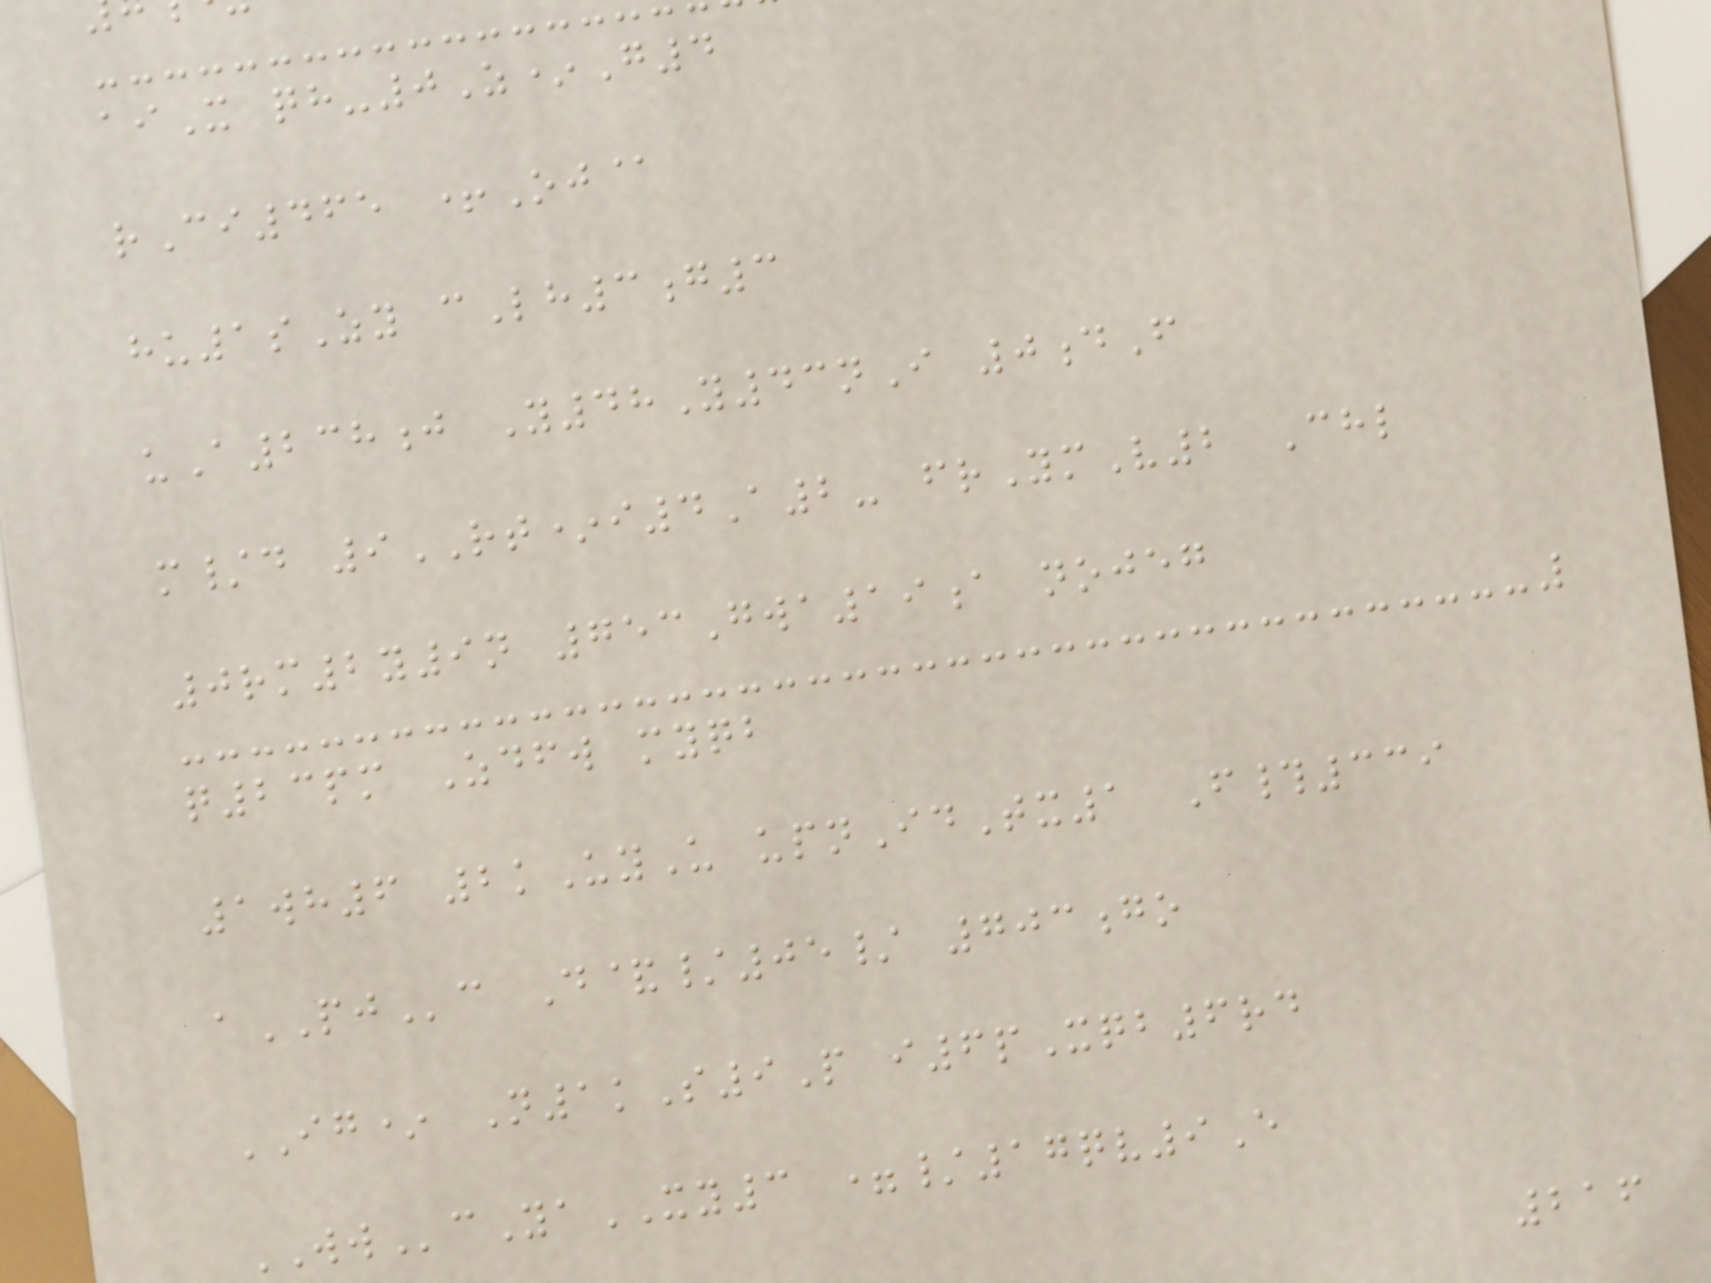aiX qh-0Z*G4
rCi465 +Oj@
hu1sZy cLh3g3
uA238j Y48Y43nI 0dF
m/d 9RT*i4A2- frYmV2 Chl
0rm2y9n 753Gwa19a nojeg
q23pm Zdfw myqb
1wh6 2kUyU upnIdTx1 F#339
aPJc D&/05/ 703go
IG* N1kS9P i6pXqb6rd
WWcYaXY3 =/17qv9E
216
